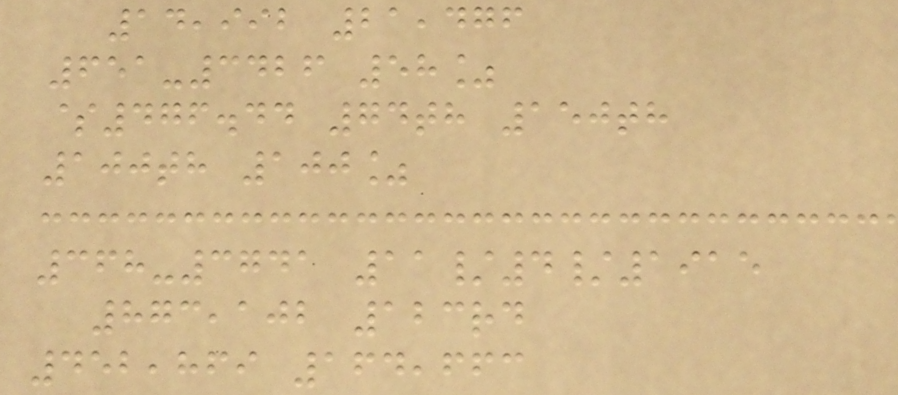14,992 21,476
651-3426 58%
$476.44 74th 150th
100th 100%
368-3741 11/4/1915
873,102 123rd
452,869 164,663
